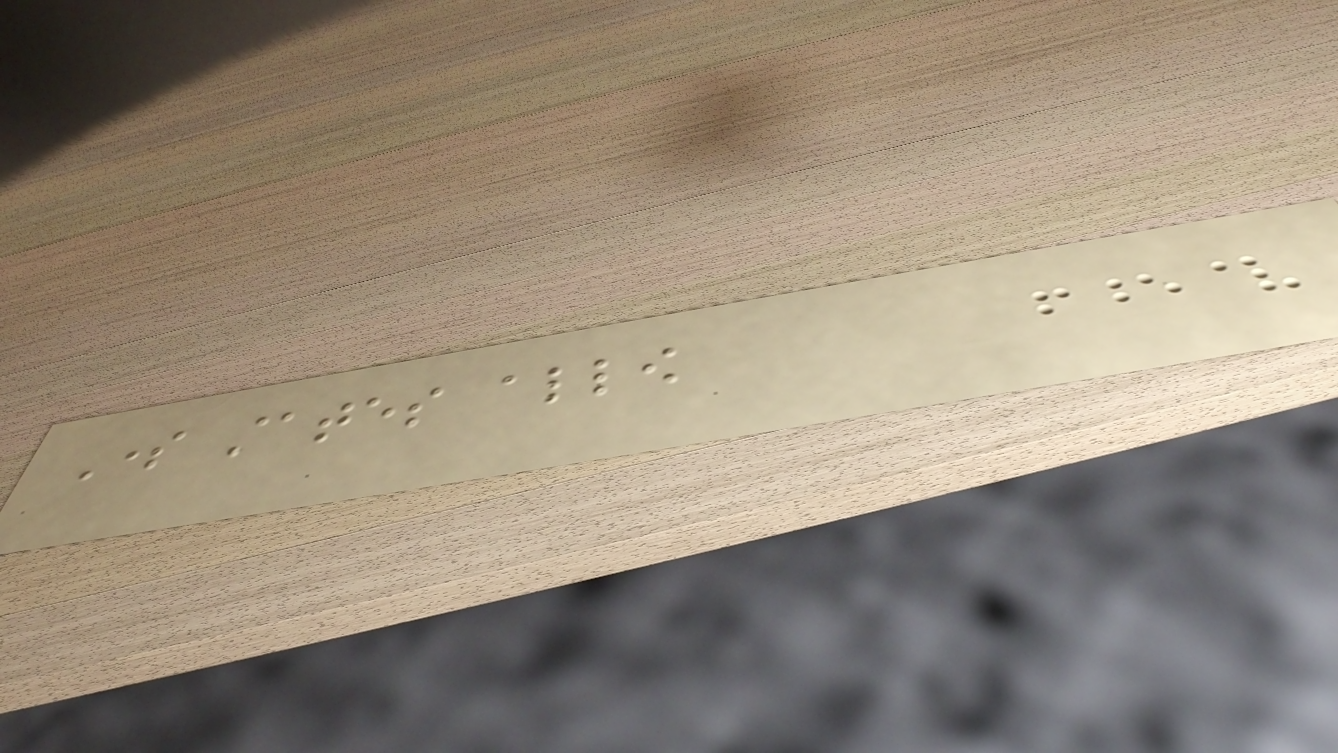Some states allow
